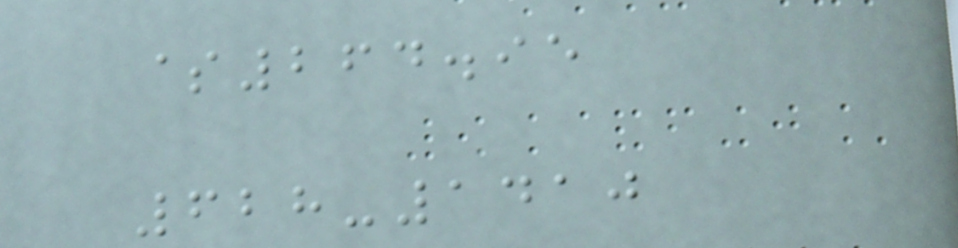$264.95
628-1410
